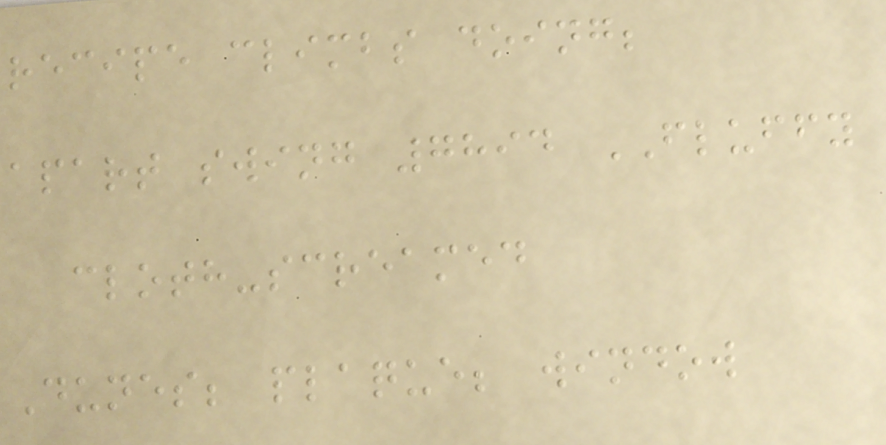recipe climbs doing;
apart swing 7894 FLUFFY
cloth-screamed
Dunes; plaque; window
